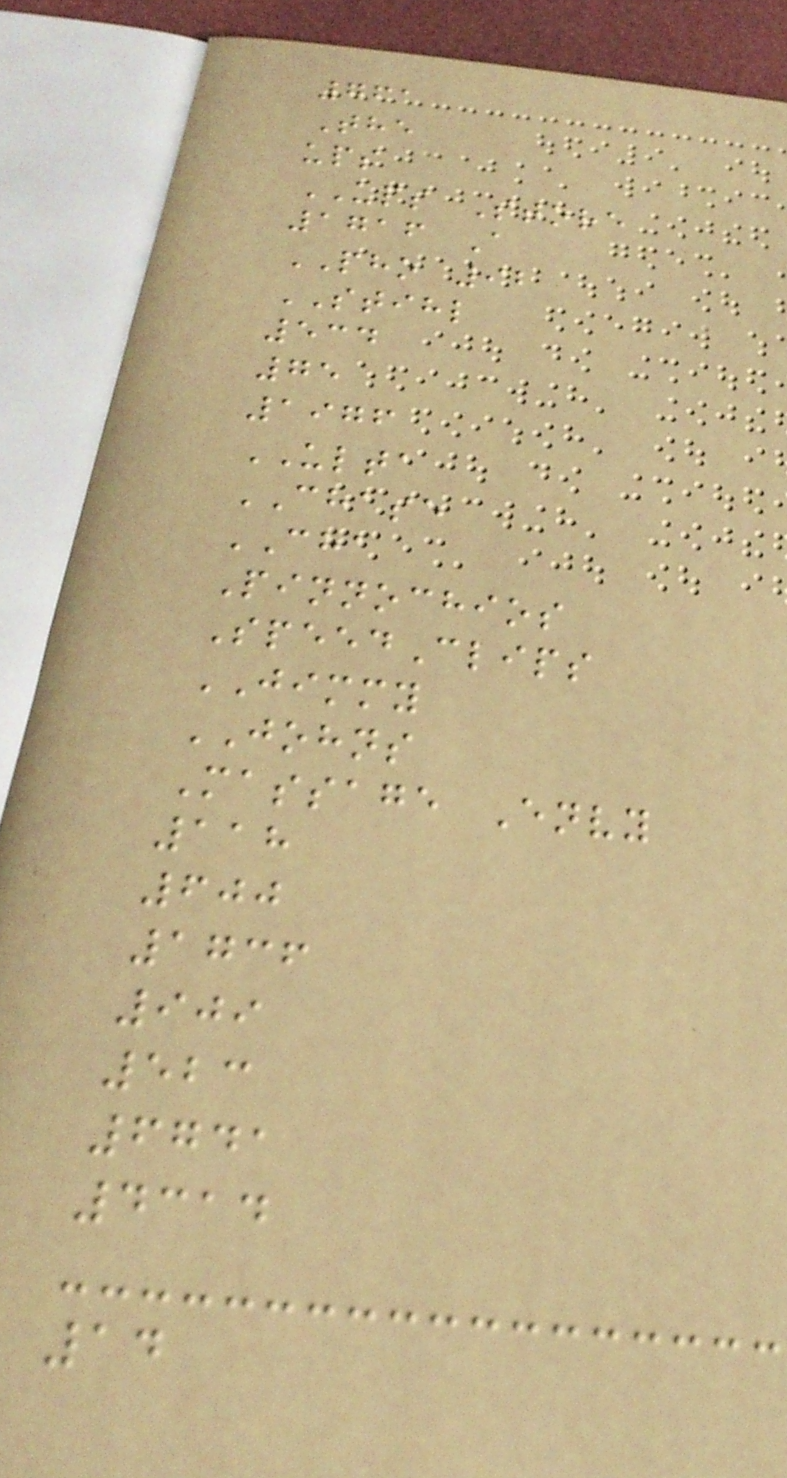761
The
ups
UPS Store
1716 A
PHO 92
STIHL
534
75
1976
ULTA
CHASE
CHA
Pinnochios
SpeedClips
JIMMY
JOHNS
Massage Envy
118
600
1736
909
523
6741
4314
14
